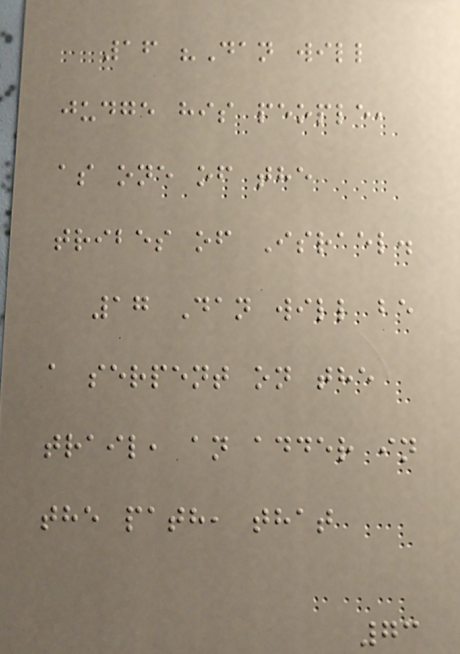16 "Dan will
judge his people,
as one of the
tribes of Israel.
17 Dan will be
a serpent on the
trail, an adder in
the path, that
73
